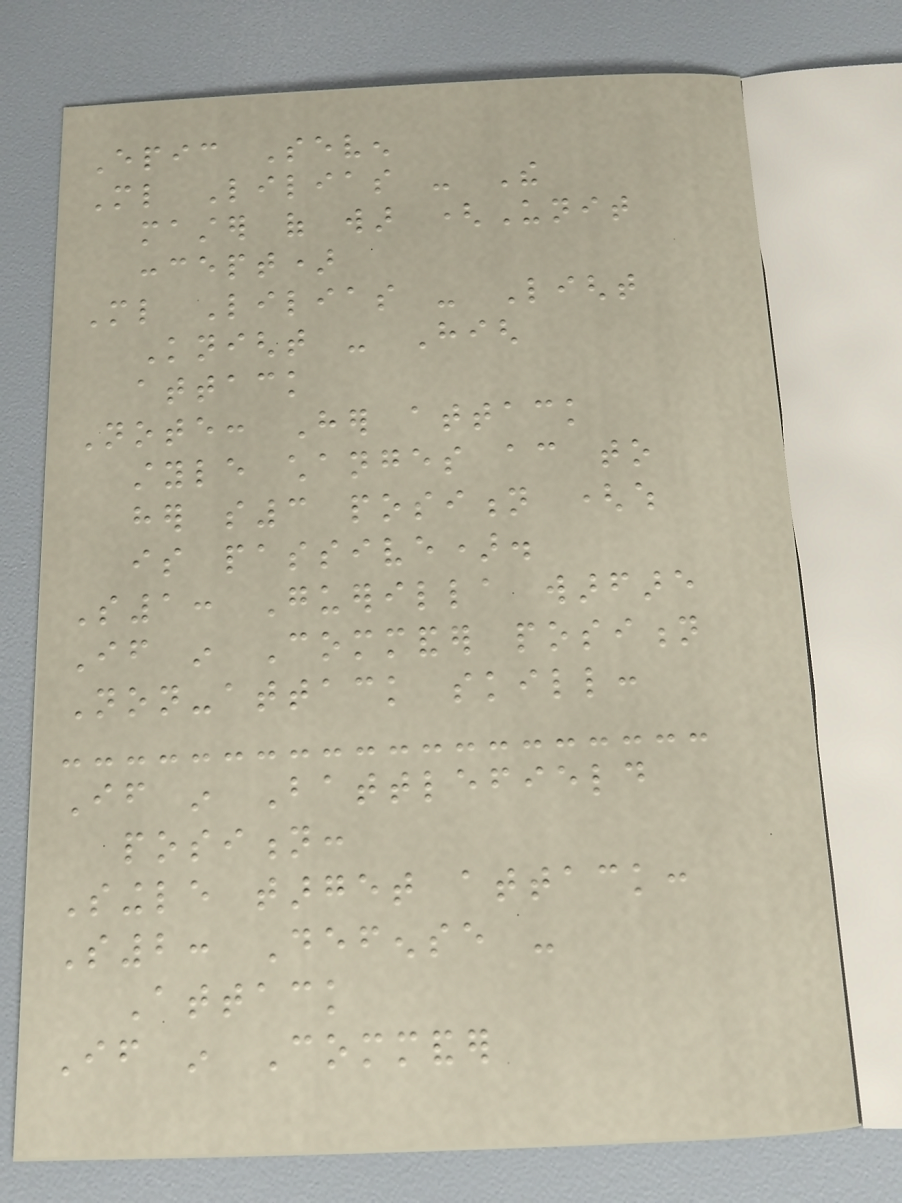Epic Seven
Ml Lilias - The
master of war (Unit
concept)
Ml Lilias - Light
Knight - High
attack
Note: Her attack
style changes according to
her s3 position (which
is passive).
S1: Guerilla warfare
If in Commander position
Non-attack skill:
If in Battlefield
position:
Single target attack:
S2: Defense -
Attack
If in Commander
